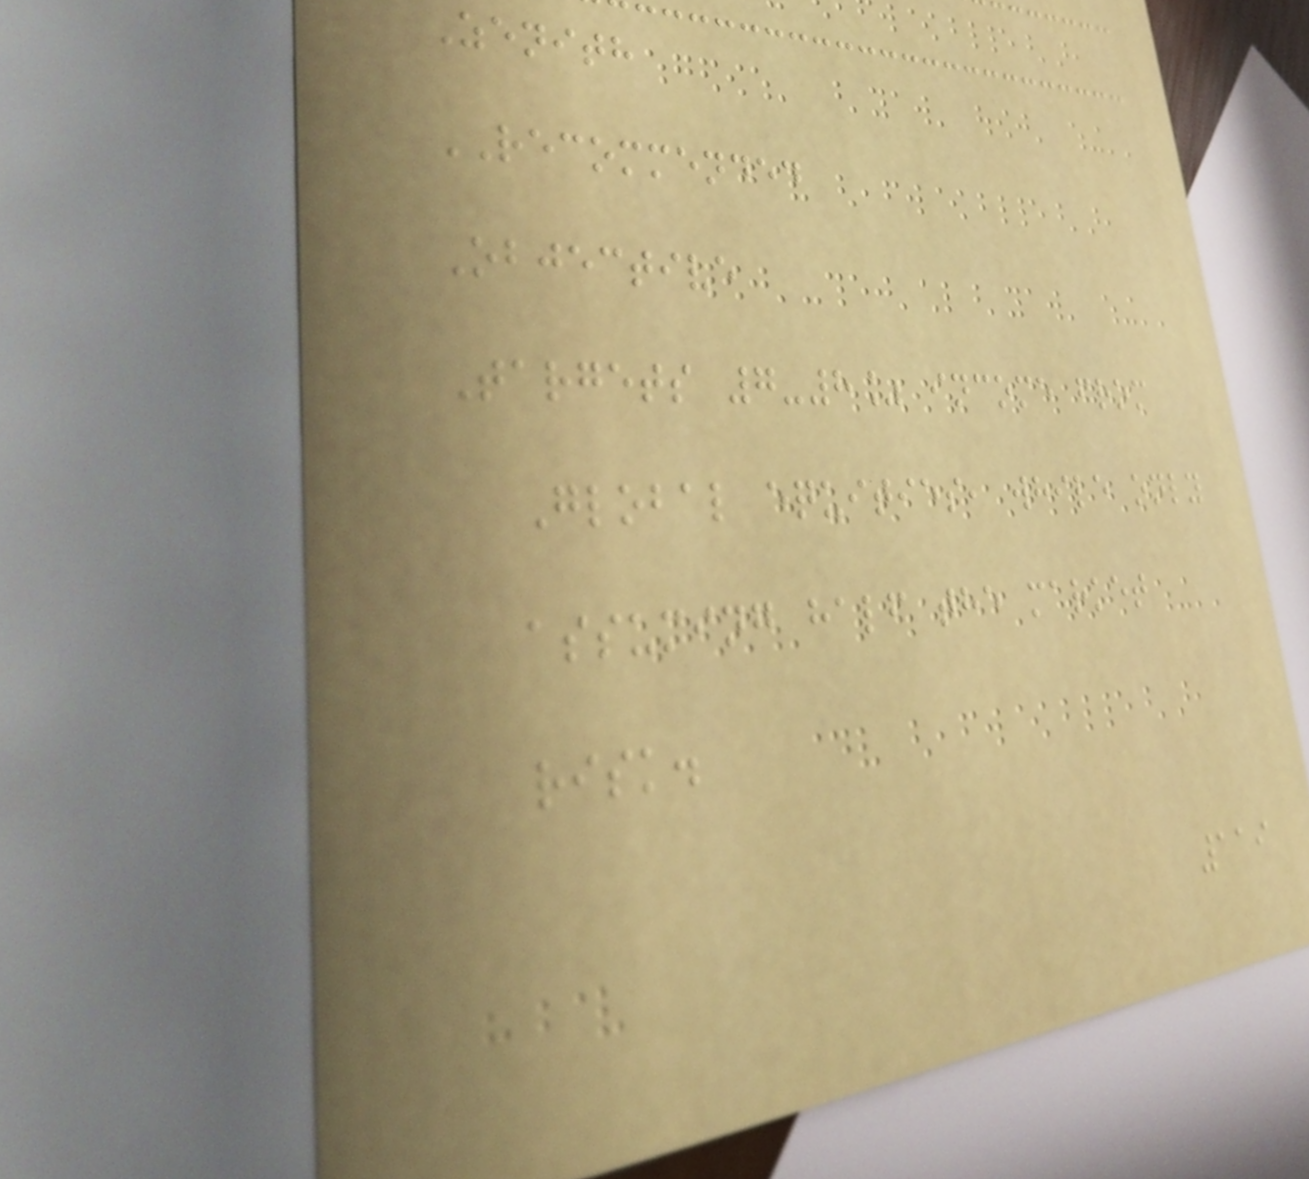Zenith
RECOMMENDED
Objective
Targets 7-8% income from
Global equities, while only
assuming half the market
risk.
119
